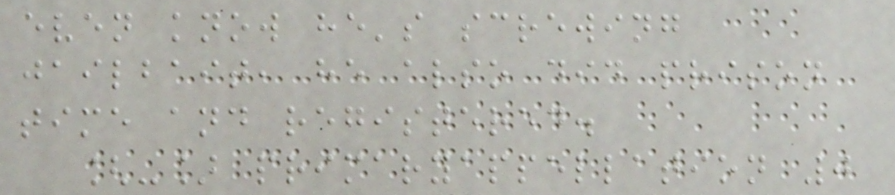even know he's screwing
jailbait, he also did prison
time and registered.
[-] primaryappellation 0
